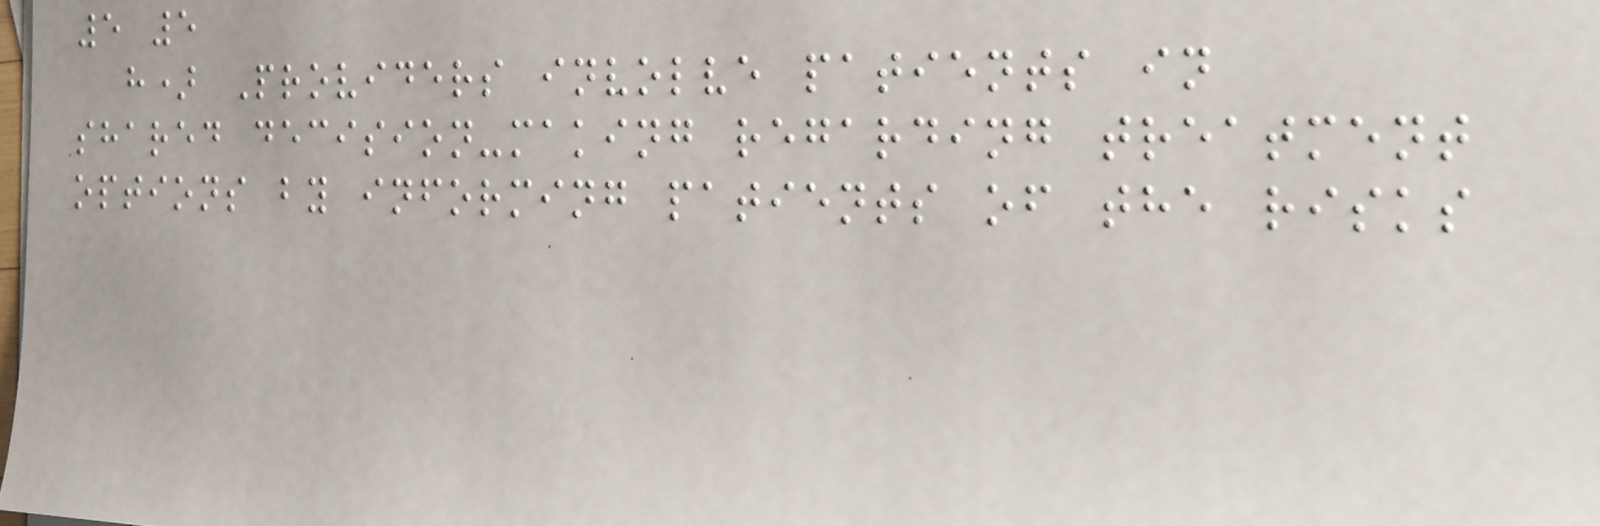5 5
h) Providers involve patients in
shared decision-making regarding treatment
options by informing patients of the risks
